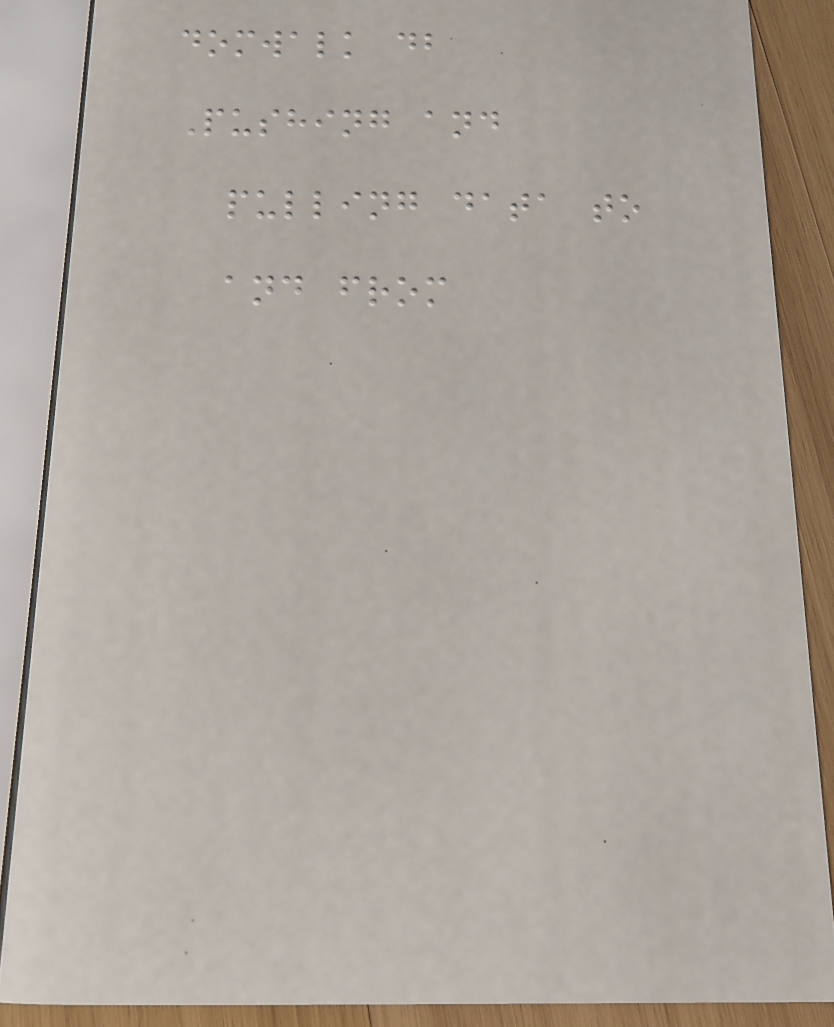domwalk db
Pushing and
pulling data to
and from
